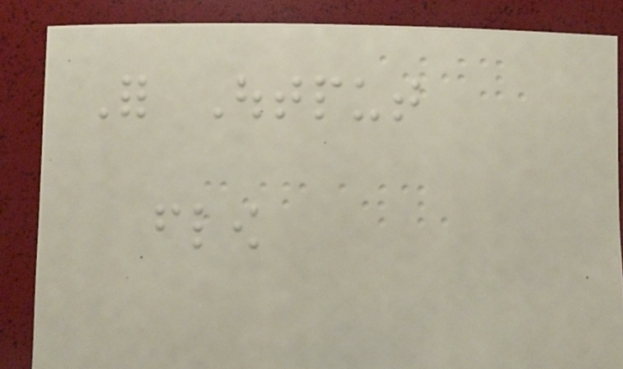For Output
flow
